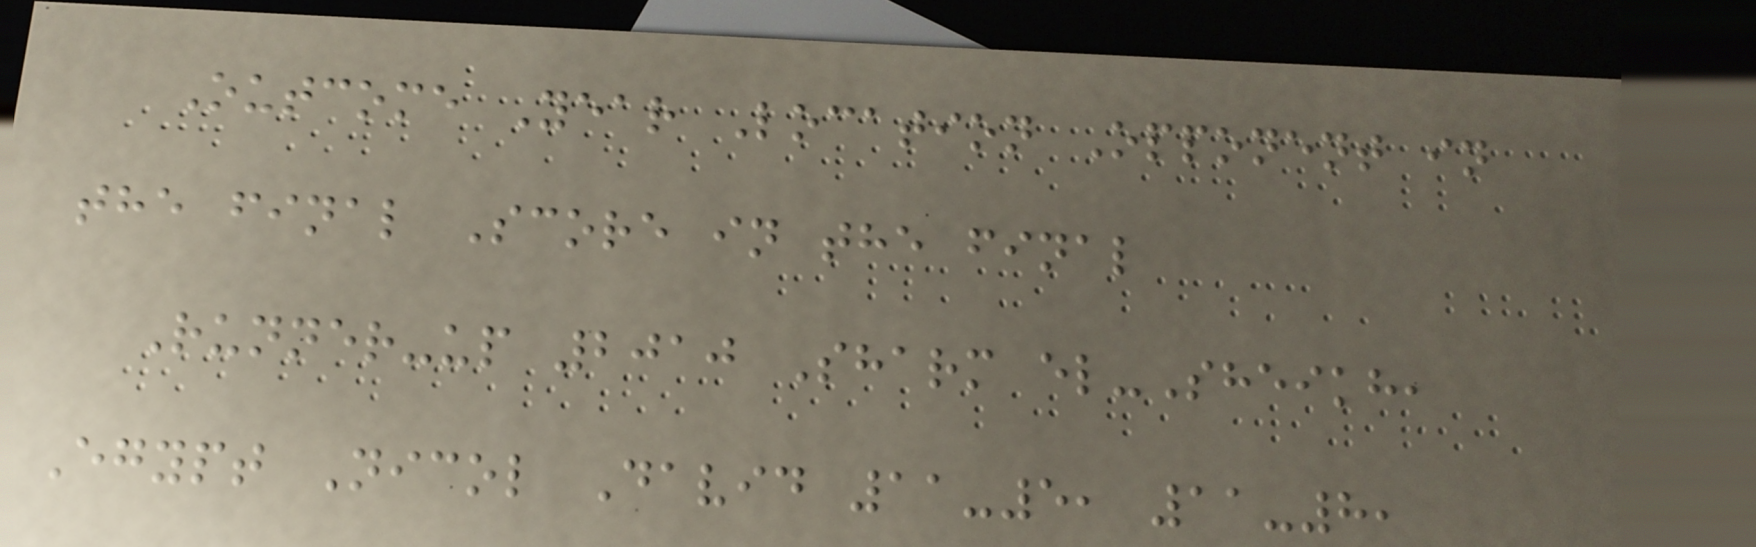Outcome Year Location Opponent in
the final Score in the final
Runner-up 2010 Sharm el-Sheikh,
Egypt Nicol David 11-5, 11-8,
